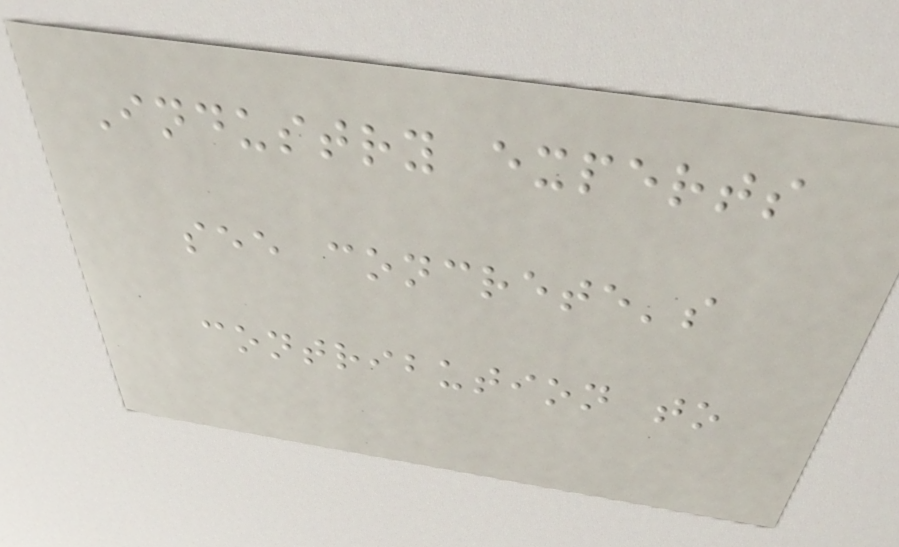Industry experts
see concrete's
contribution to
